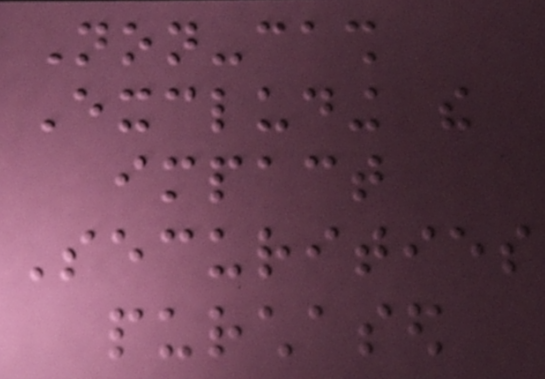Non-cash
Excluding the
impact
Securities
purchased
